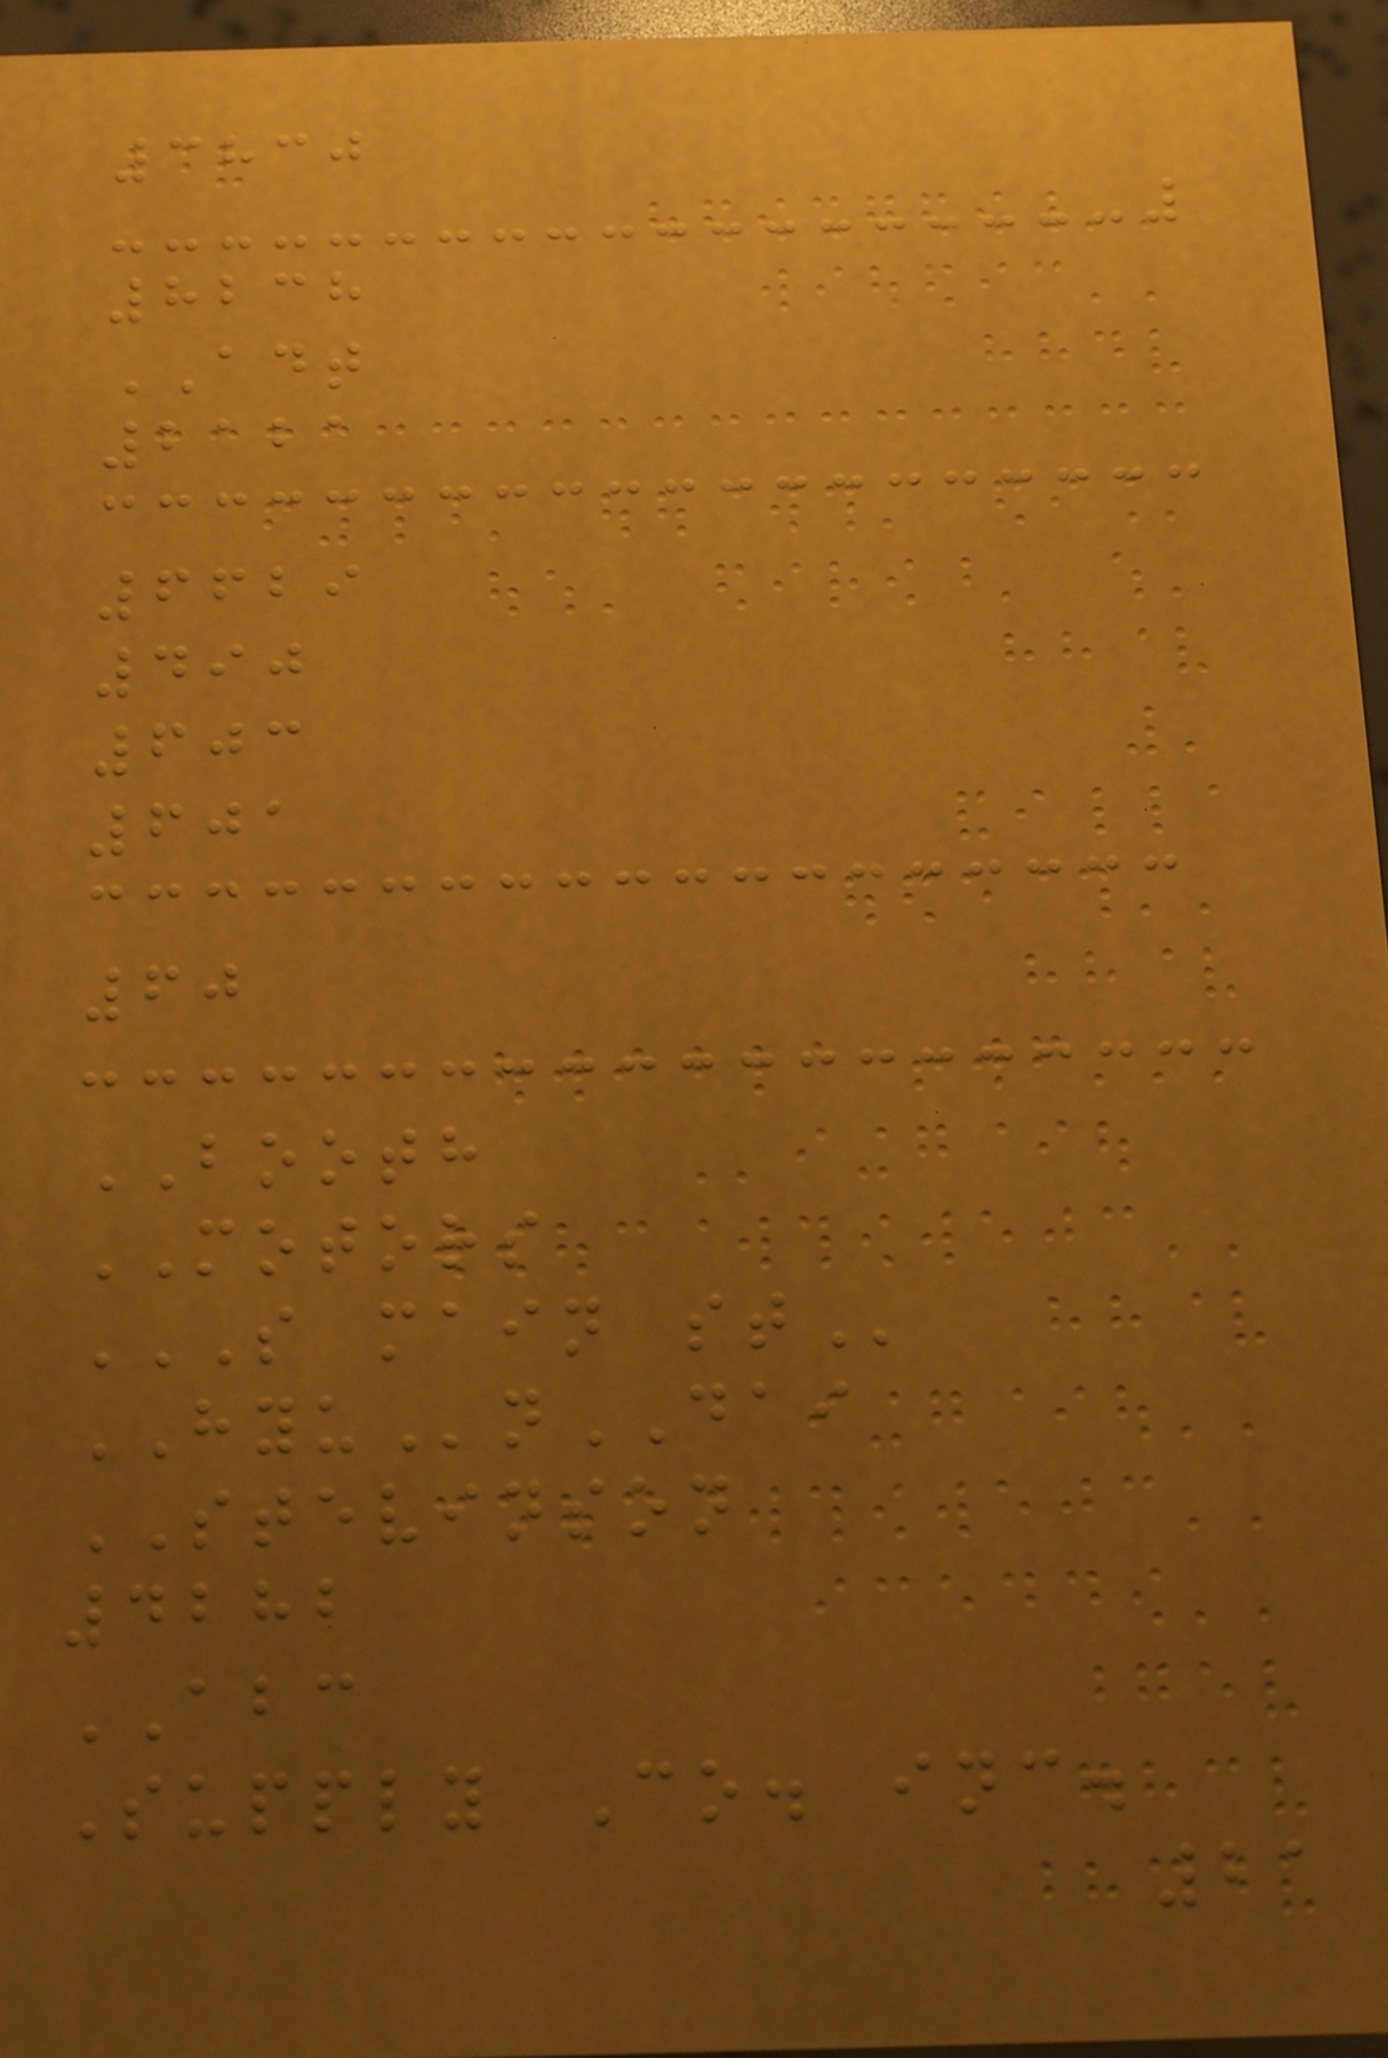3830
8238
ADT
2121
6629
490
603
601
60
BOOTH
MOTORS
S MAIN ST
HYUnDAI
STEVINSON
4282
ABC
Supply Co. inc.
21
